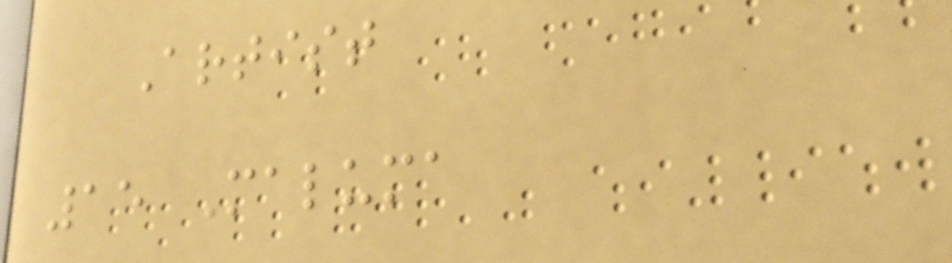Artist
15 Maluma
